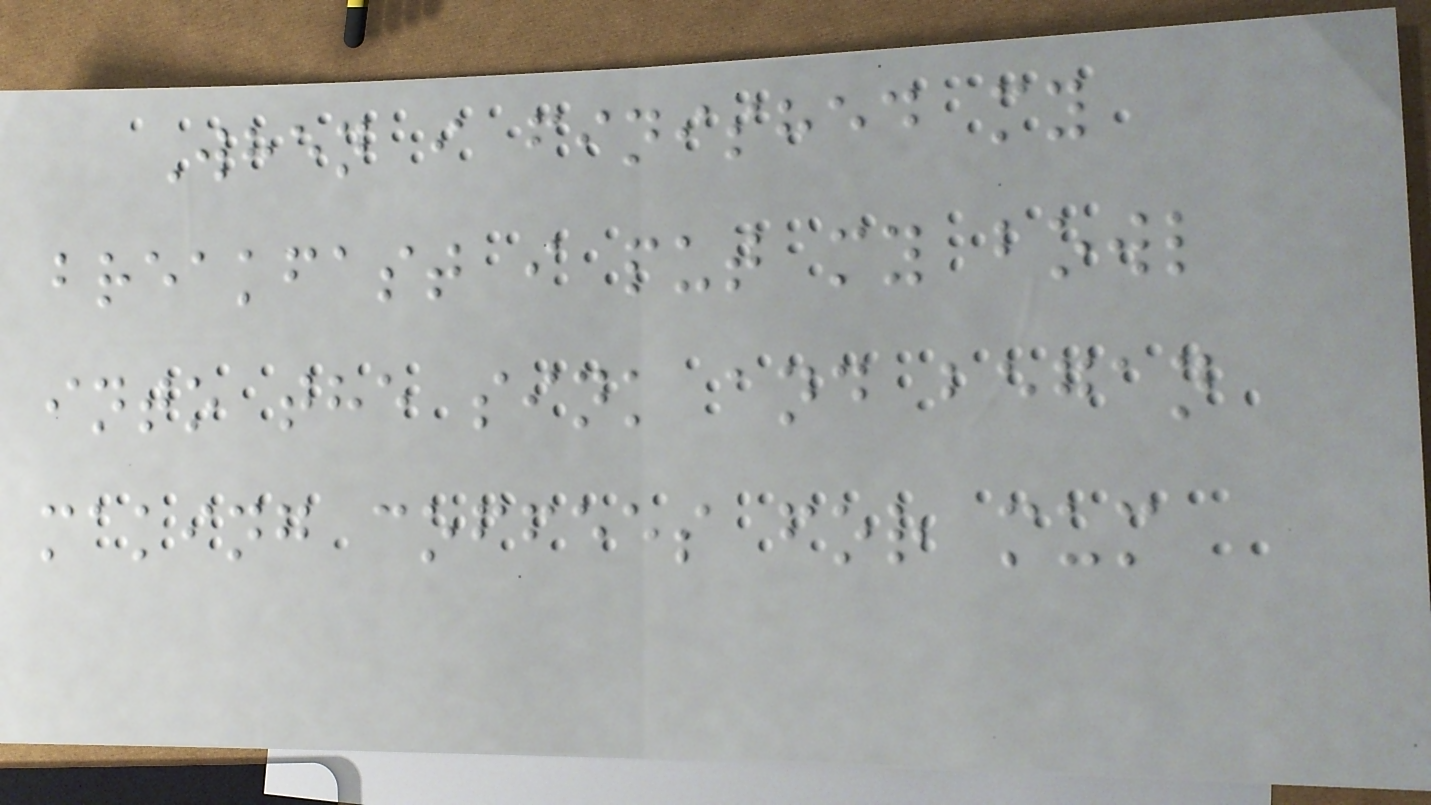When i finished my
breakfast i put my bowl
into the sink and began
making coffees for mum
